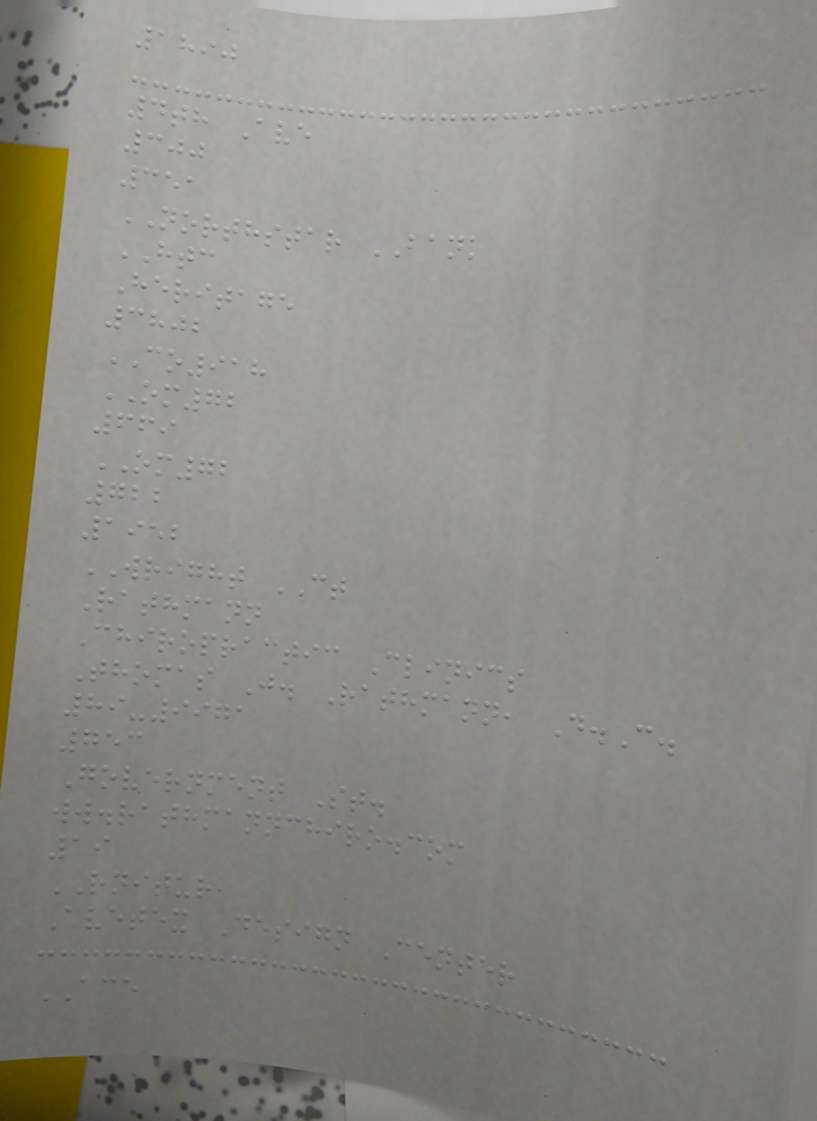1890
4th Ave
300
351
NORTHSTAR BANK
HTC
Heritage
3802
CO918
OM72
669
OM72
722
1952
WRIGHT CT
Rathmann
Chiropractic Clinics
Thomas J. Rathmann, D.C.
89-9971
753
Government St.
ww.rathmannchiro.com
19
RNITUR
Avetex Design Center
ACE
